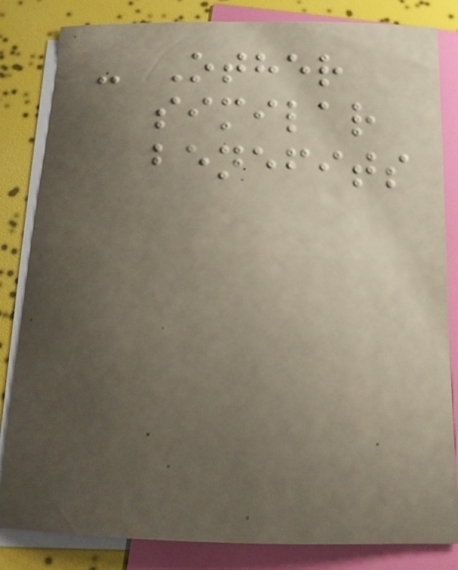- Other
similar
benefits
